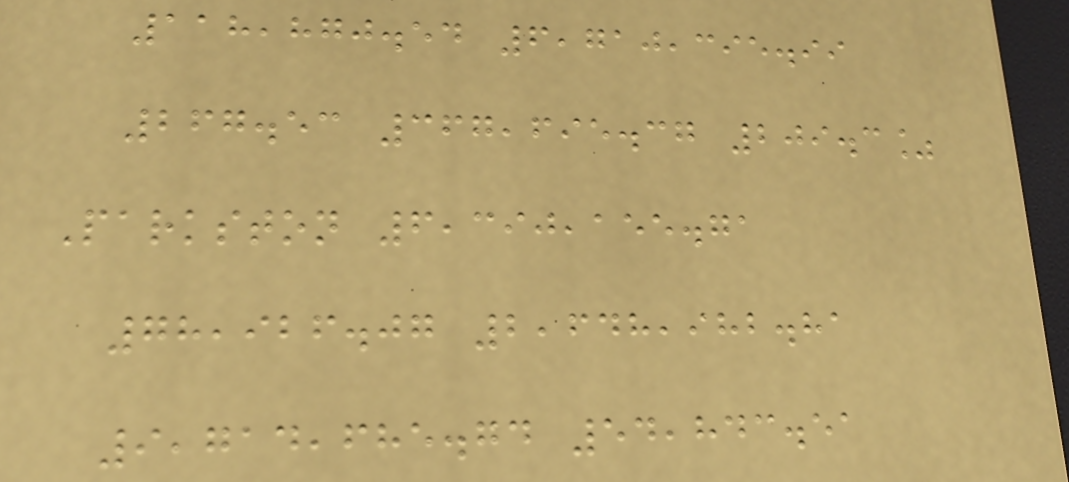118,870.54 6,710,395.99
267.53 367,695.37 209.3%
Parkston 6,390,155.71
78,926.07 2,648,982.81
9,714,685.74 54,843.51
